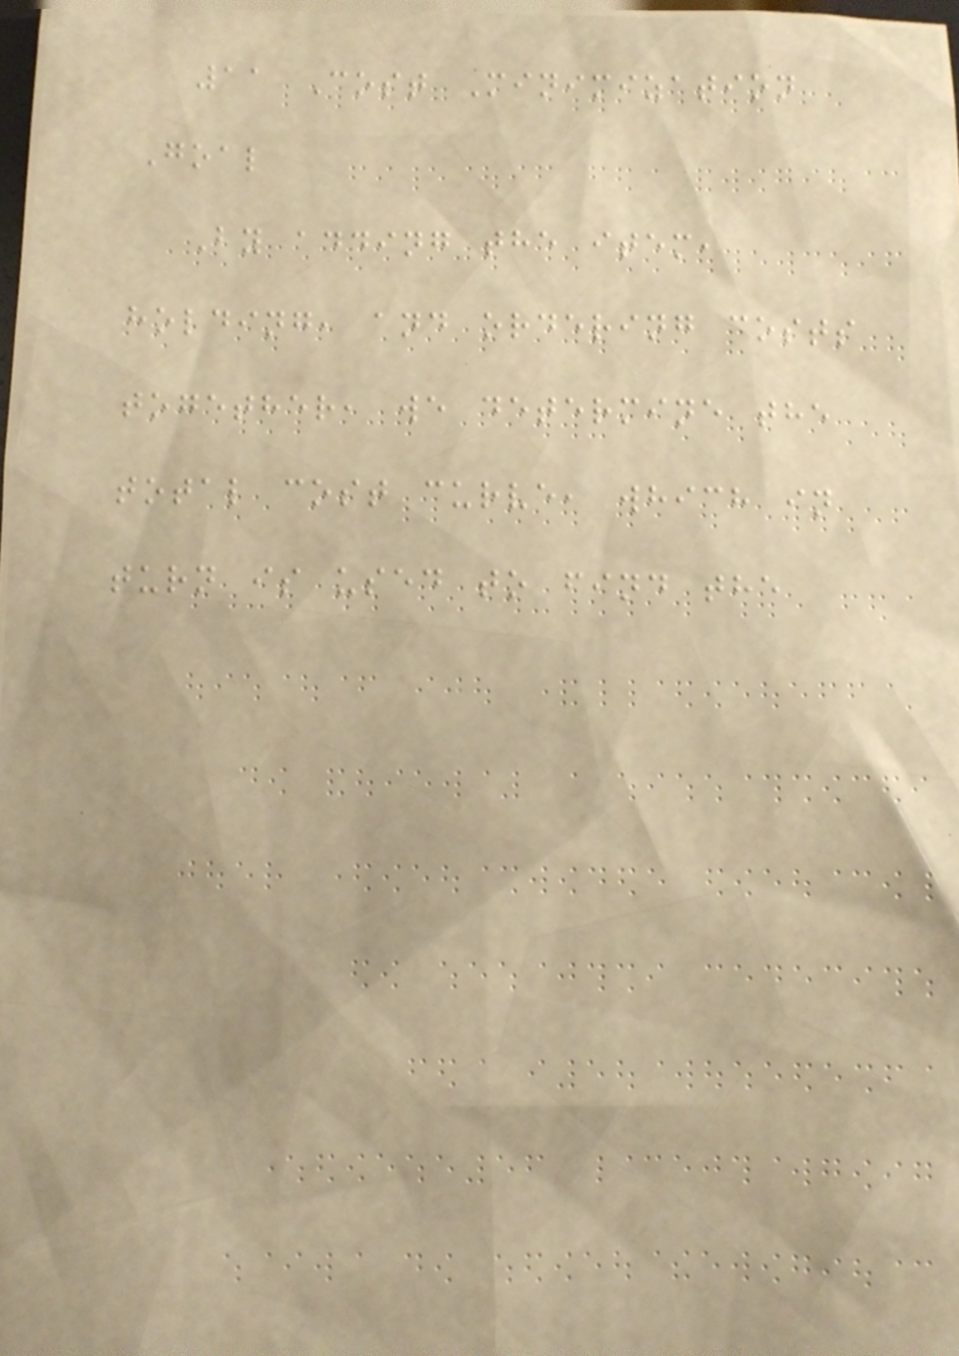11 Cost Minimization
Goal
By adding the item,
holding, and ordering costs
together, we determine the
total cost curve, which in
turn is used to find the
